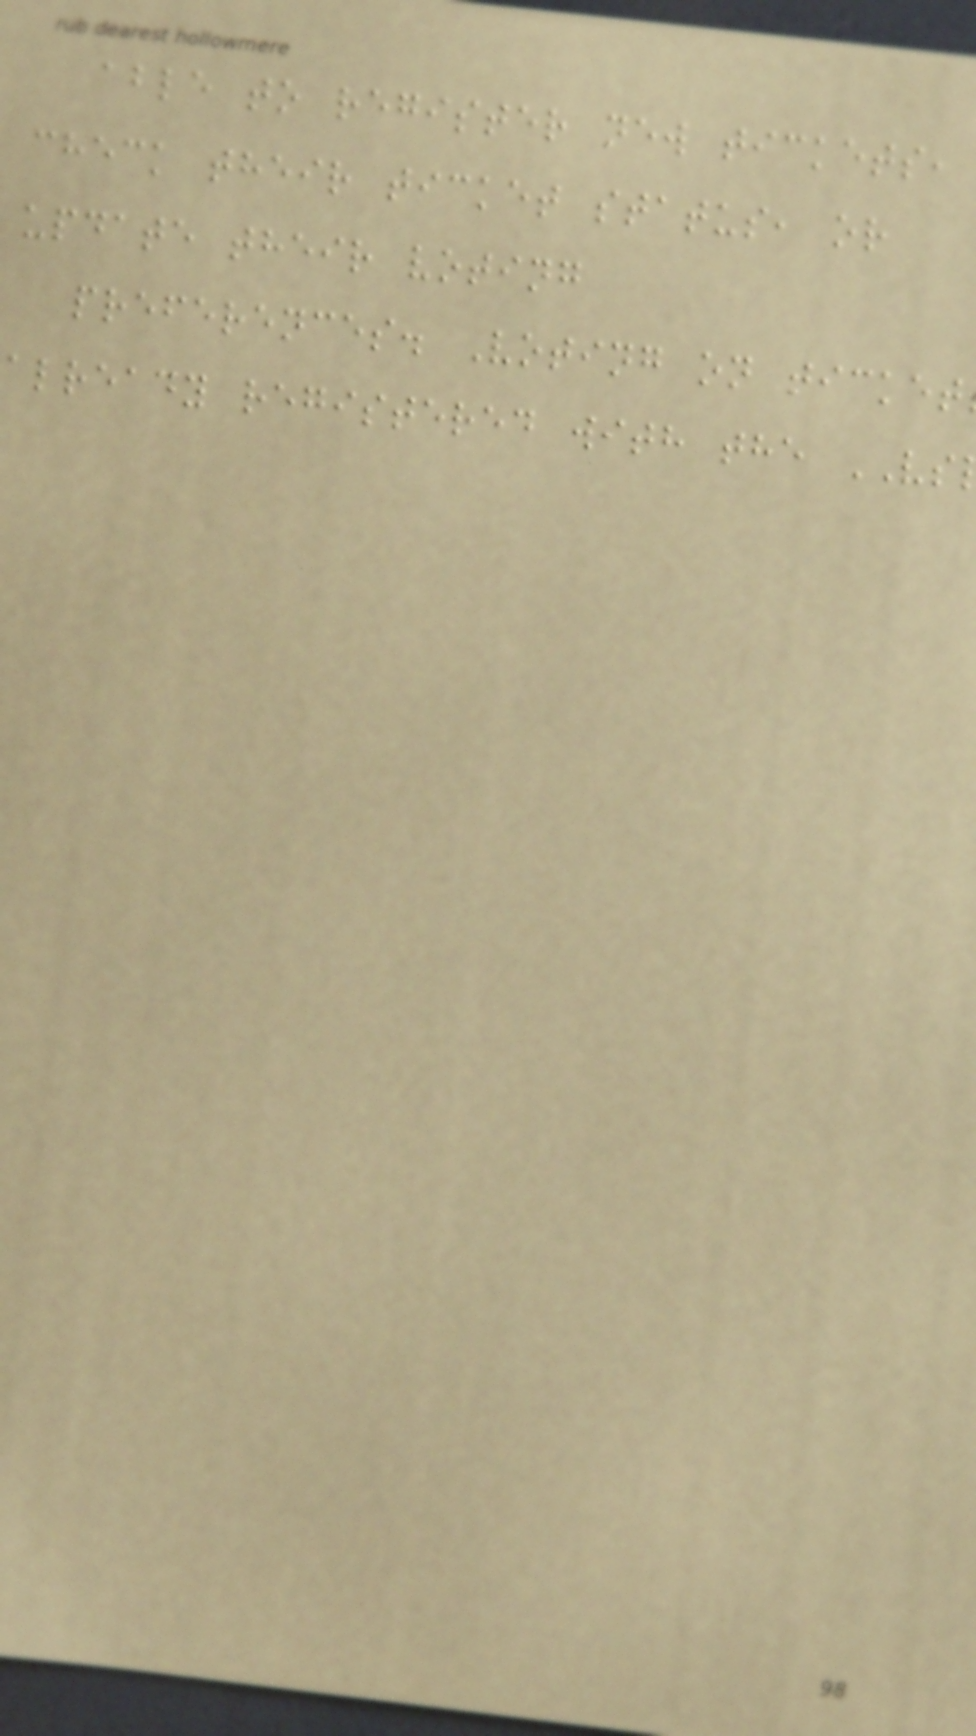able to register new tickets,
check their ticket status, or
update their voting
preferences. Voting on ticket
already registered with the VS
